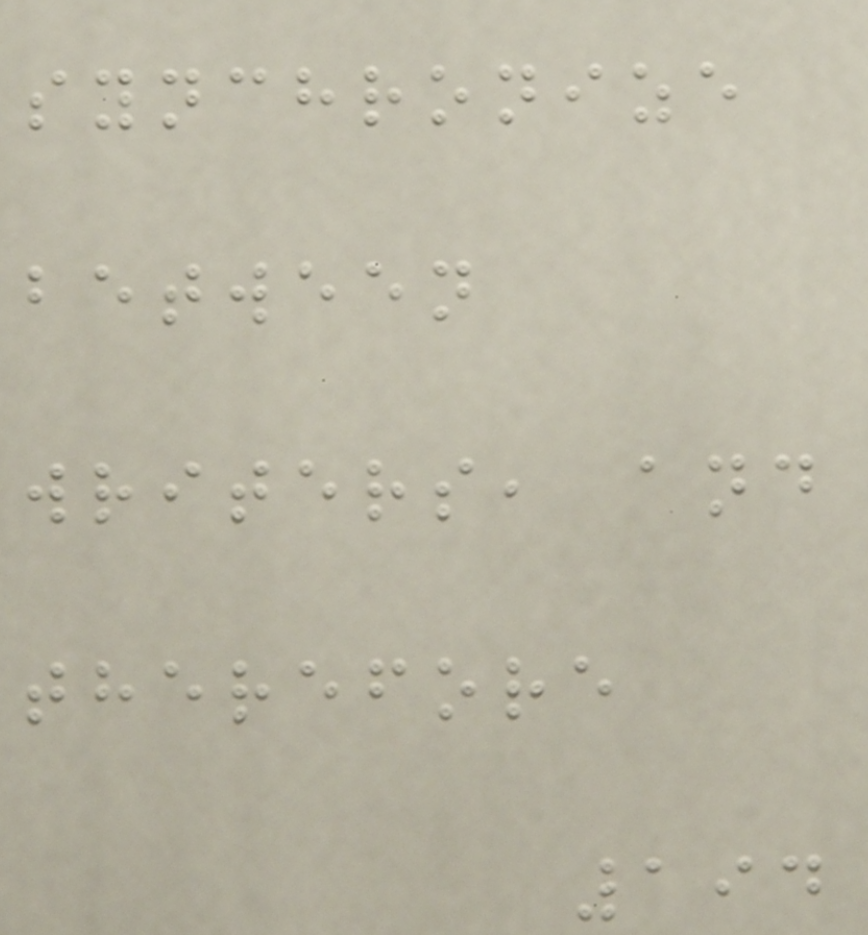synchronize
between
writers, and
therefore
194
